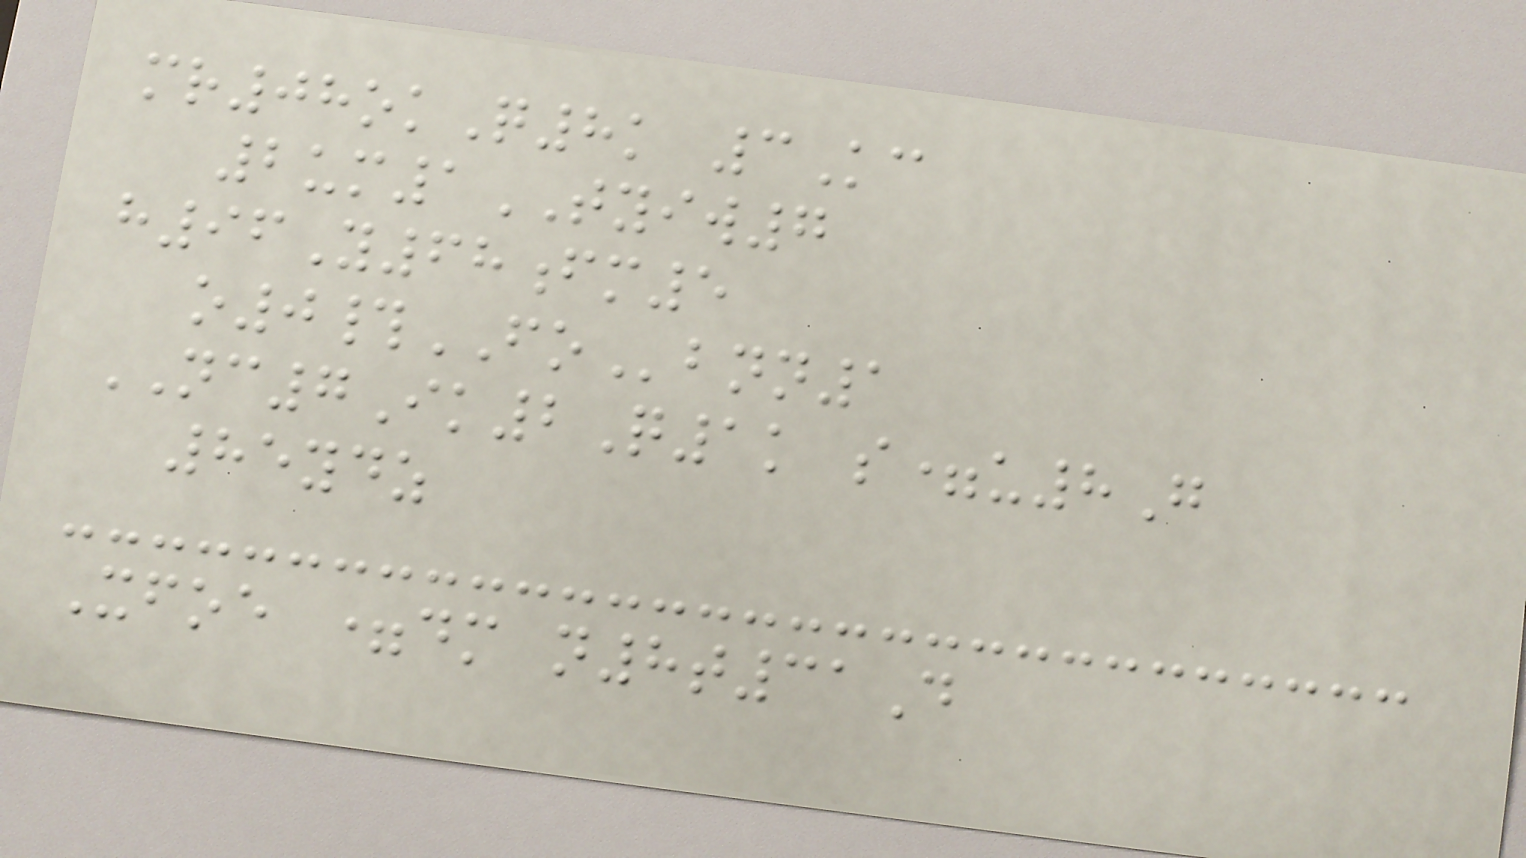mr08okQ8k 3Kc
2um1TYIW7
h96Y68fm5
o0#FObnn1
NC7Ik2Q1k s=u8G
85ydz
Xfoe =dm n8t31D
